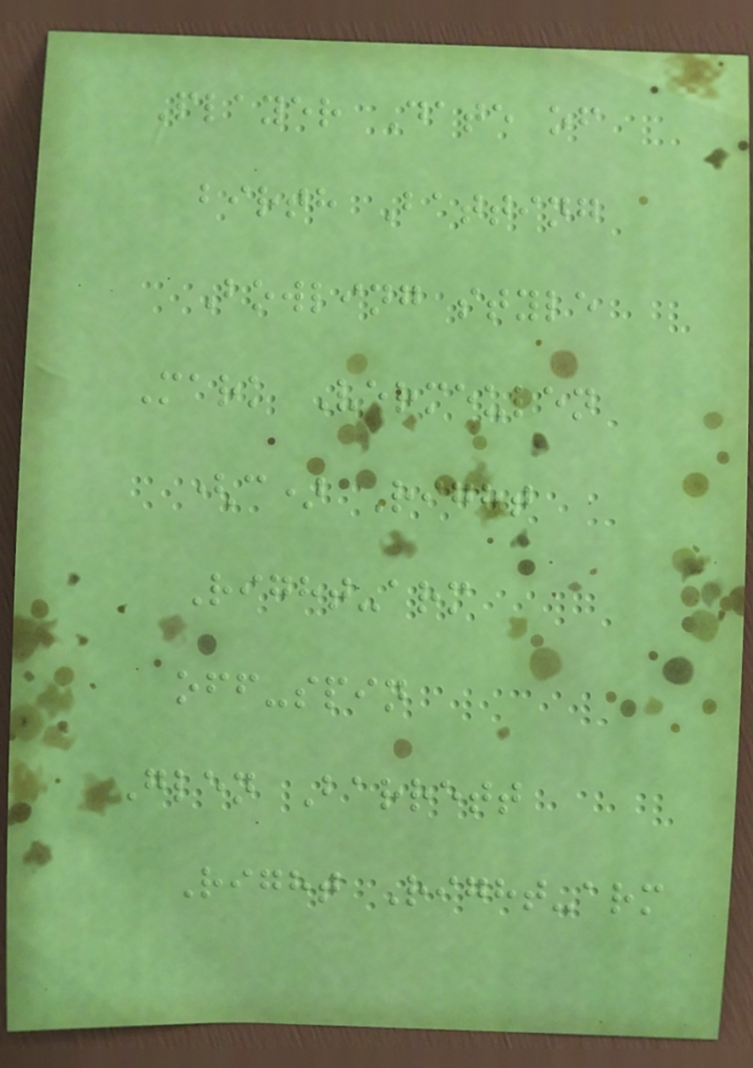Player Date of
birth Batting
Bowling style
Mark Vermeulen
(c) Right
Right-arm
off-spin
Glen Barrett
Right Right-arm
